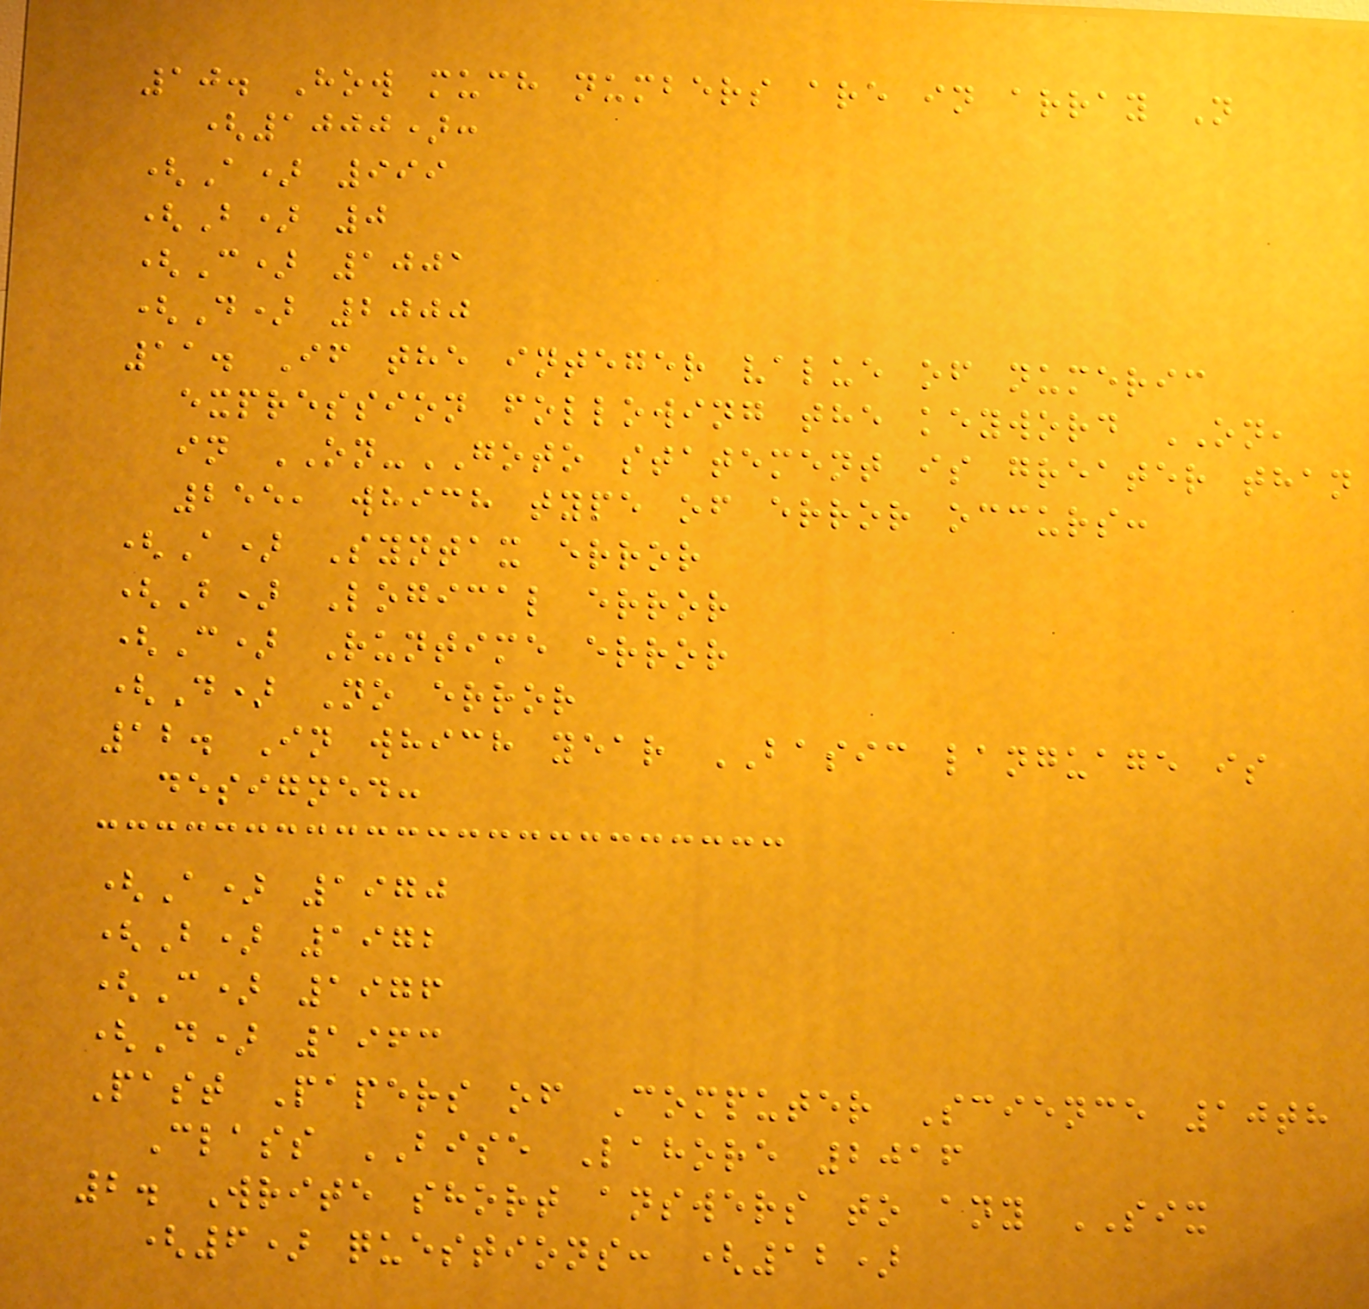10. How much numbers are in array N
(1000):
(A) 999
(B) 0
(C) 1001
(D) 2000
11. If the integer value of numeric
expression following the keyword ON,
in ON-GOTO statement is greater than
255, which type of error occurs:
(A) Syntax error
(B) Logical error
(C) Runtime error
(D) No error
12. In which year BASIC language is
designed:
(A) 1970
(B) 1972
(C) 1976
(D) 1963
Past Papers of Computer Science 10th
Class BISE Lahore 2016
2. Write short answers to any SIX
(6) questions: (12)
